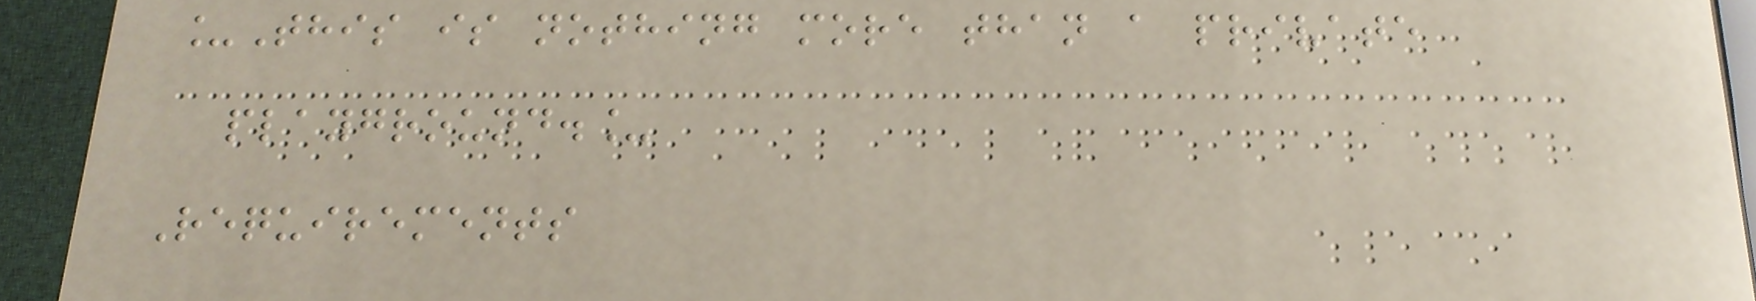_This is nothing more than a private
playground._
Requirements
